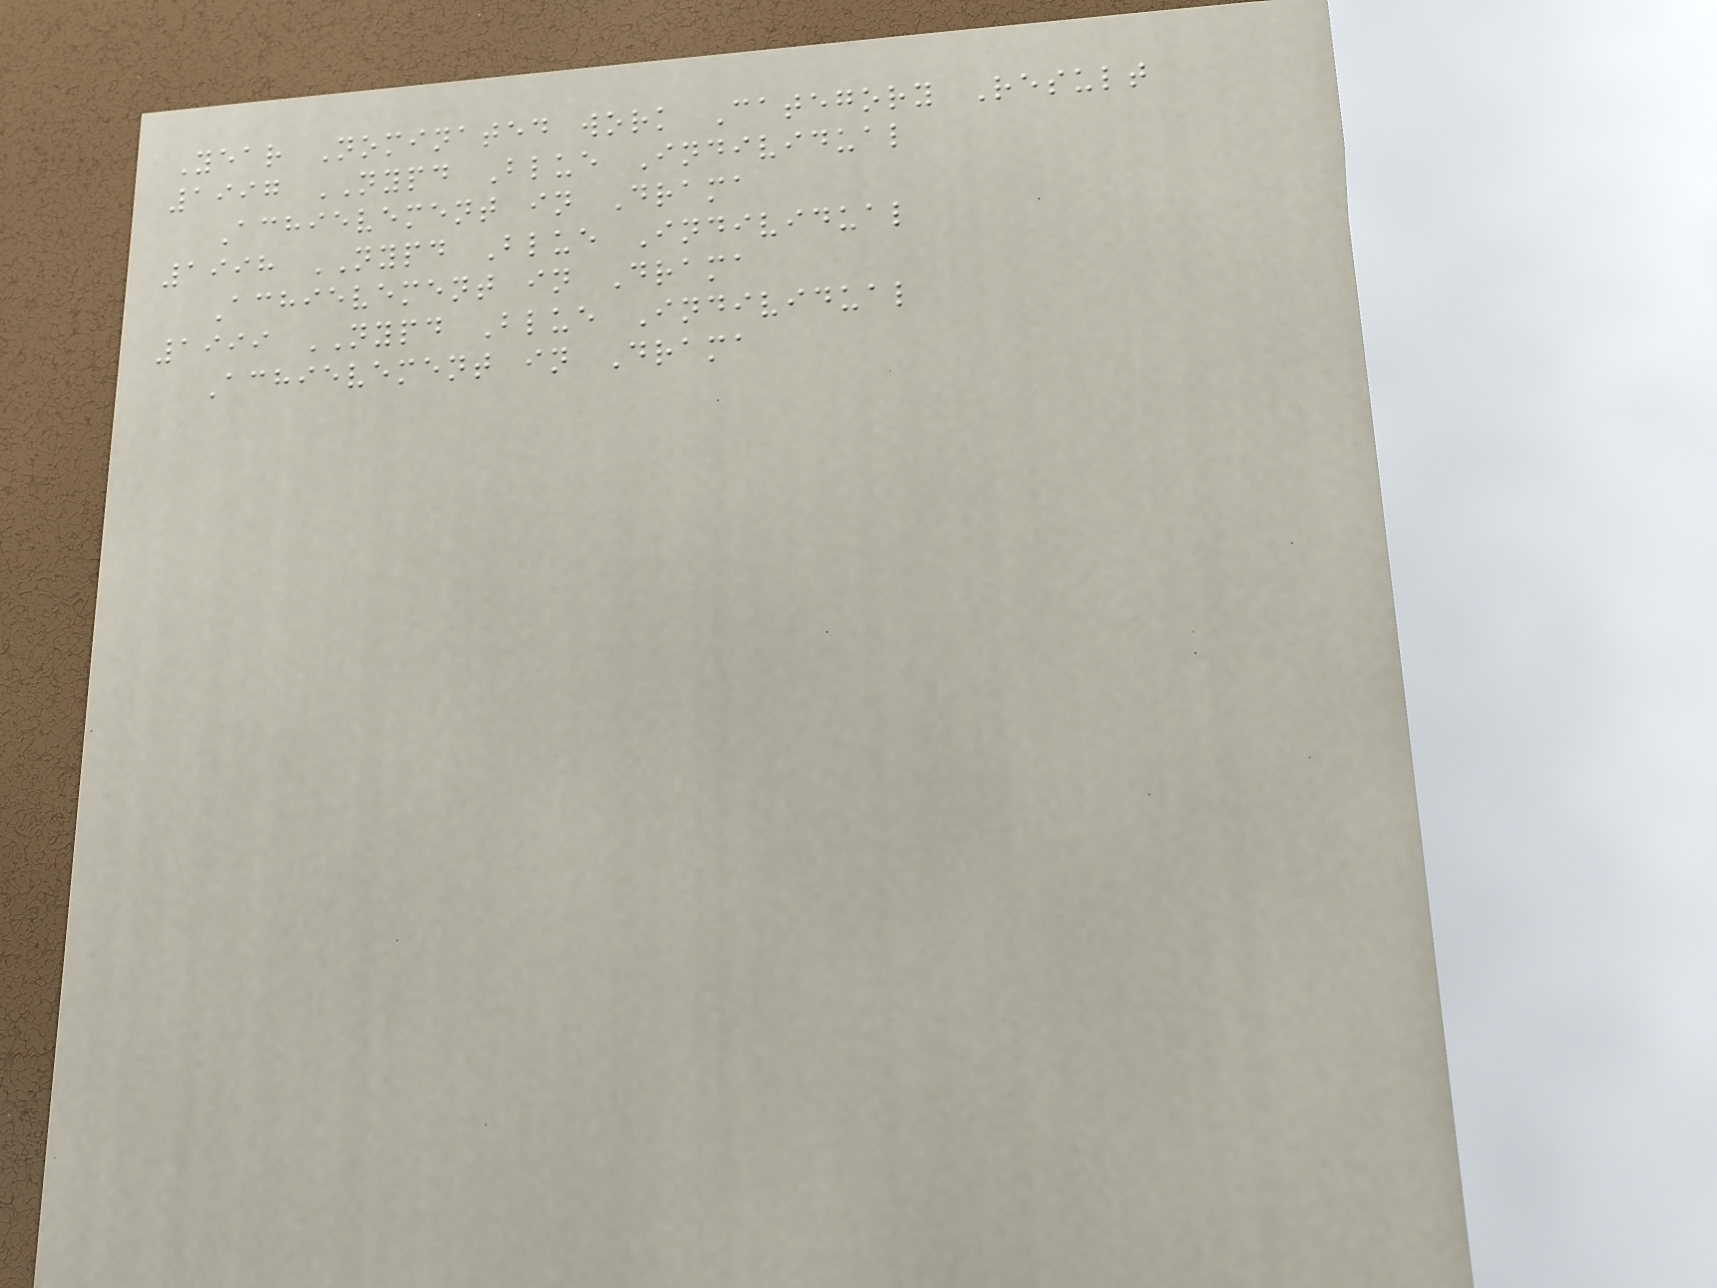Year Nominated work Category Result
1997 NYPD Blue Individual
Achievement in Drama
1998 NYPD Blue Individual
Achievement in Drama
1999 NYPD Blue Individual
Achievement in Drama
